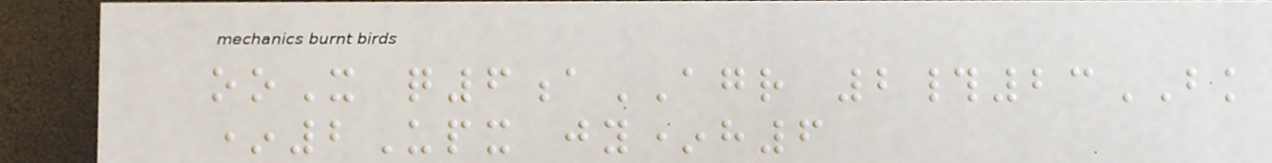ooX q6aAGR 2#23BK
*2Upx jy*h6
